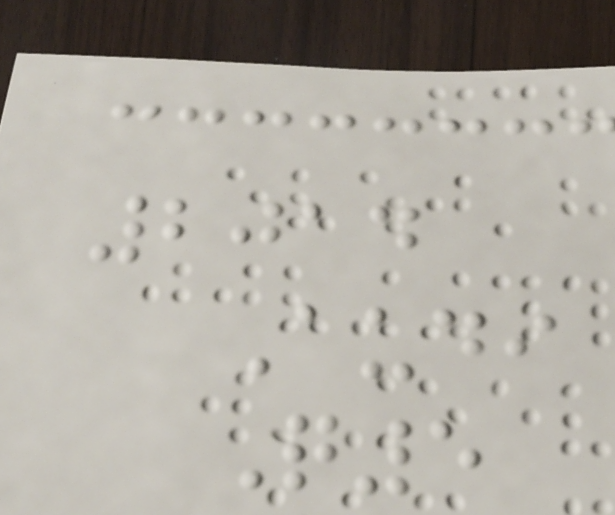2014
Audi
Q5
